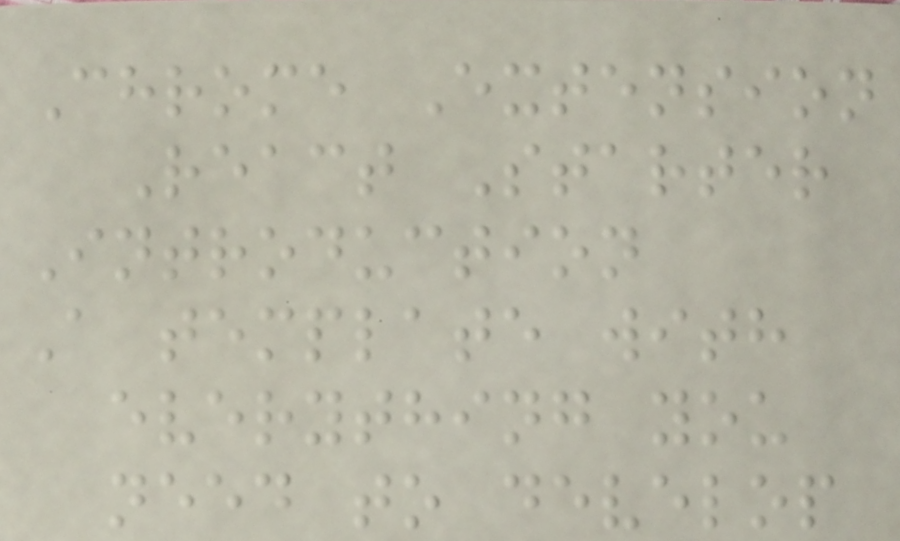Chrome Extension
React Starter
Introduction
A template with
everything you
need to develop
